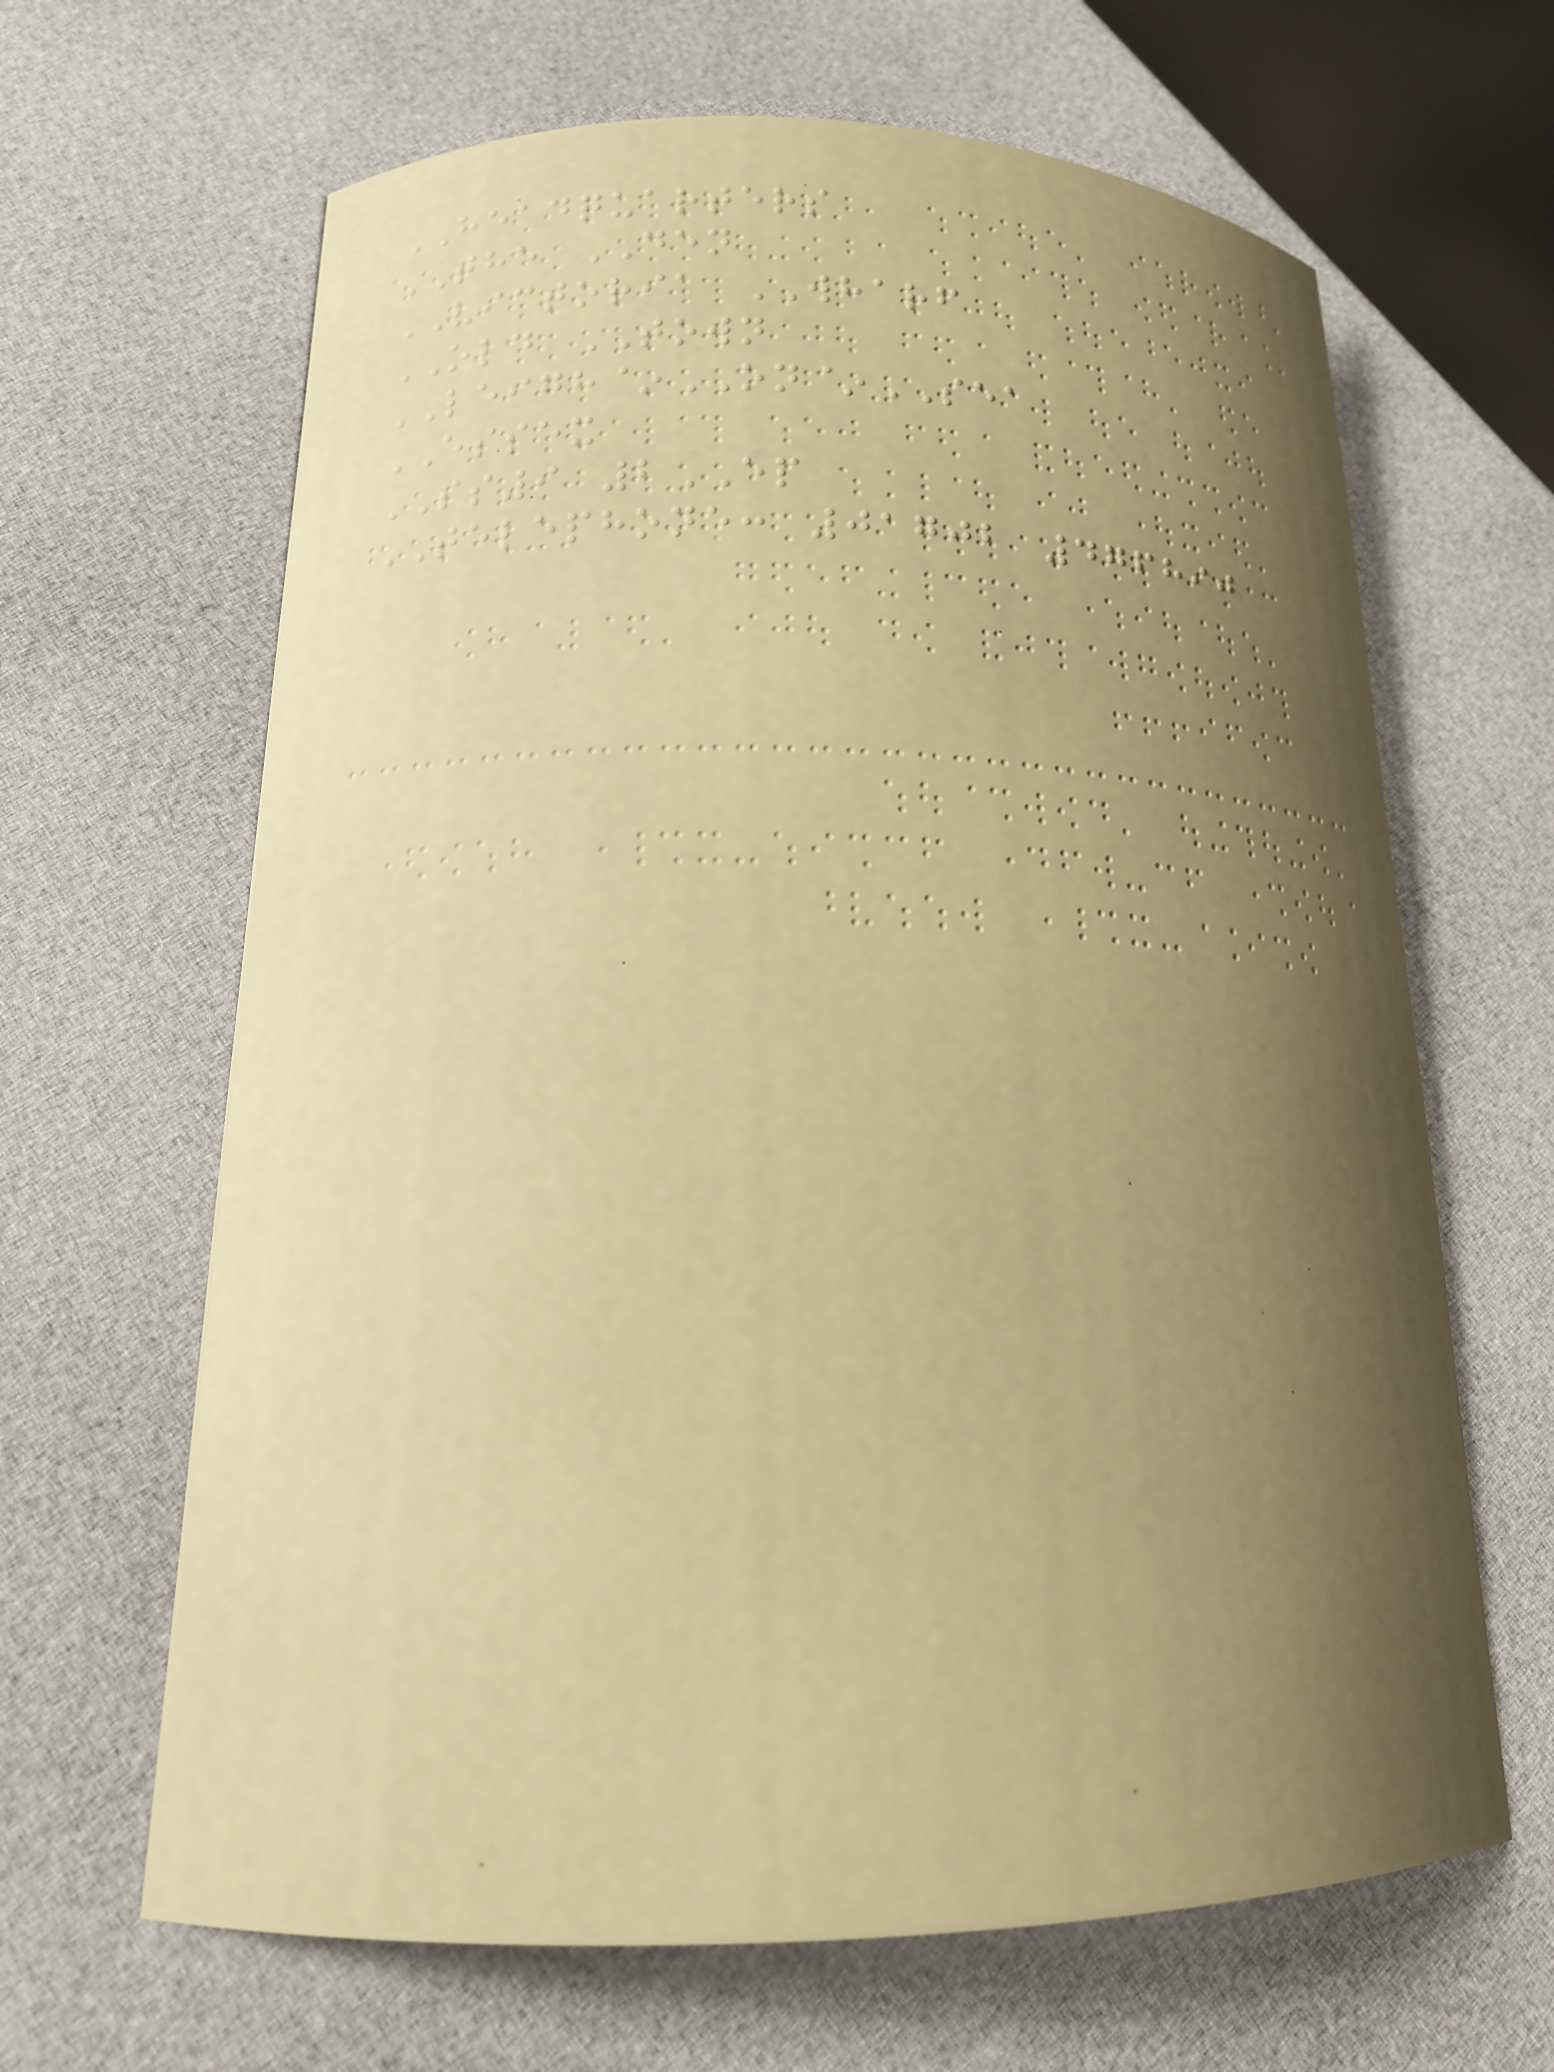HEADQUARTERS
THE DEN
VICTORIA WHARF
OLD TOWN
LEIGH~ON~SEA
ESSEX
SS9 2EP
TELEPHONE: 01702 476890
